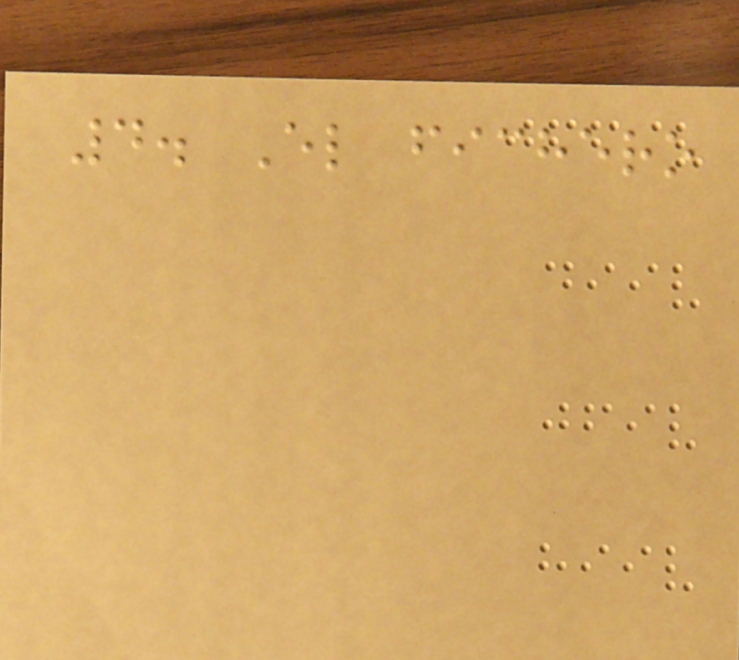4. El fichero
